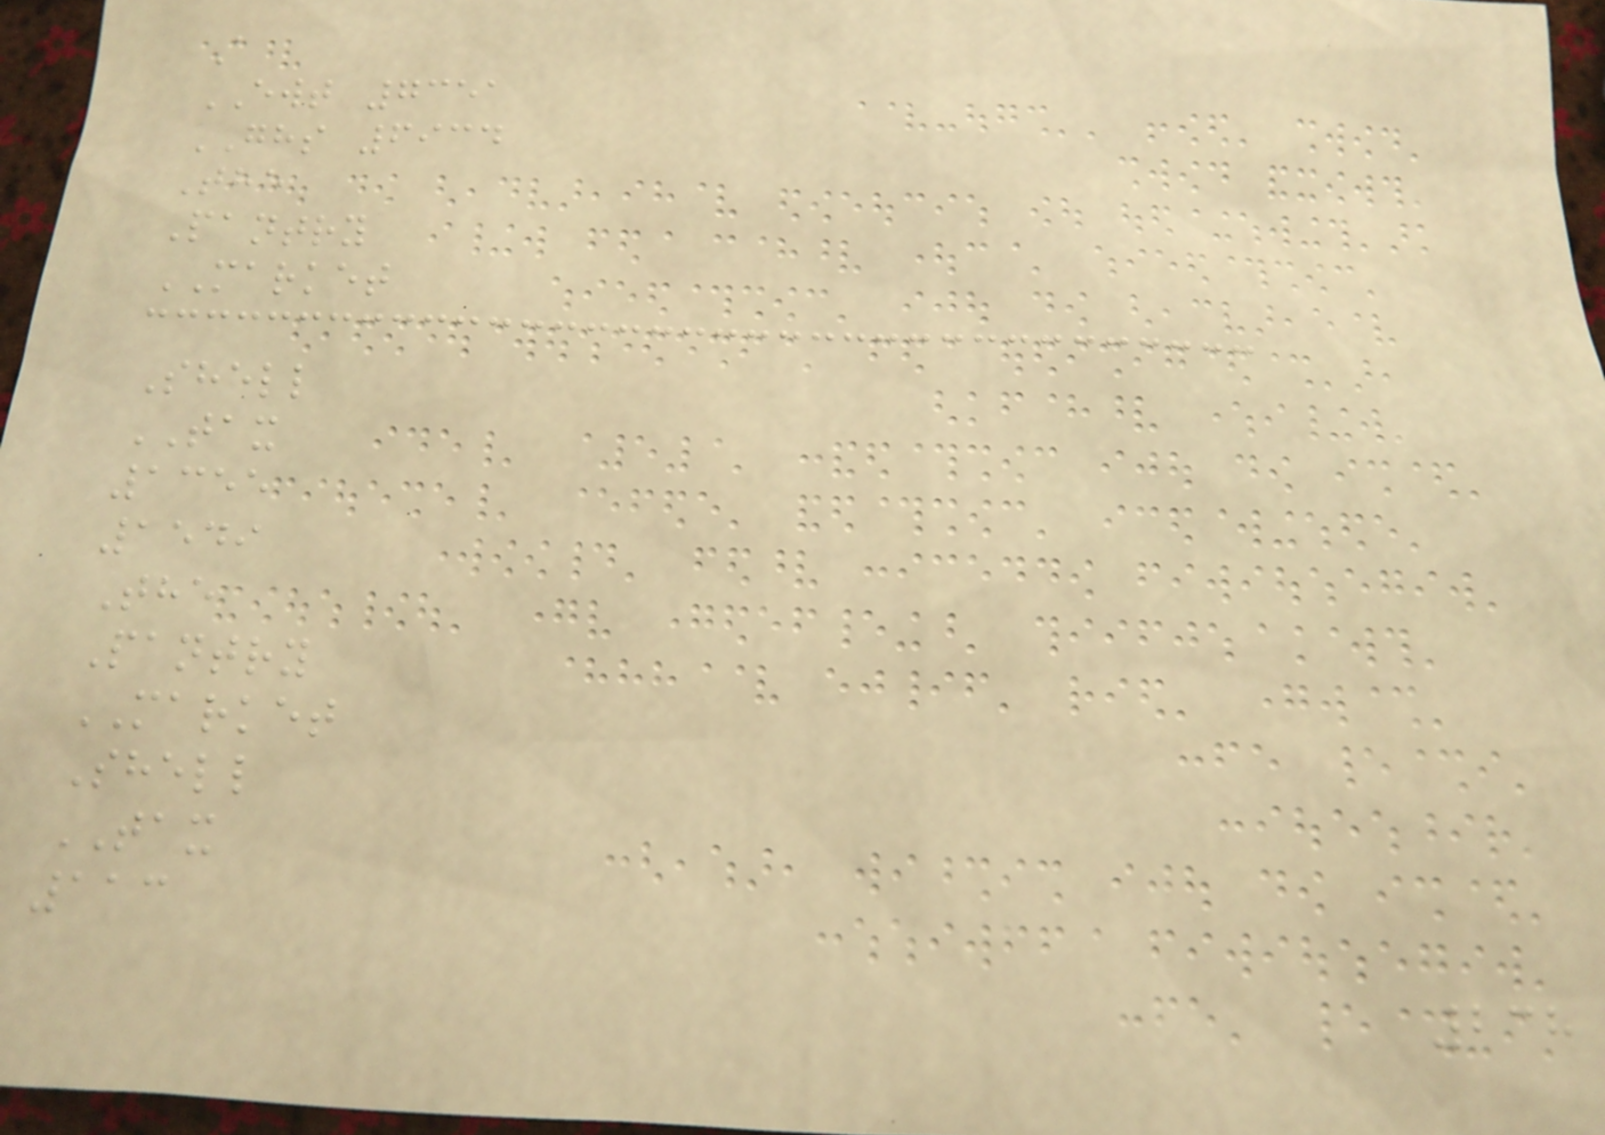A
EWT 7351
GHS 6934
The
Pantry
MARKET
Shell
TAX
1355
1549
The
Pantry
MARKET
Shell
TAX
113
238
